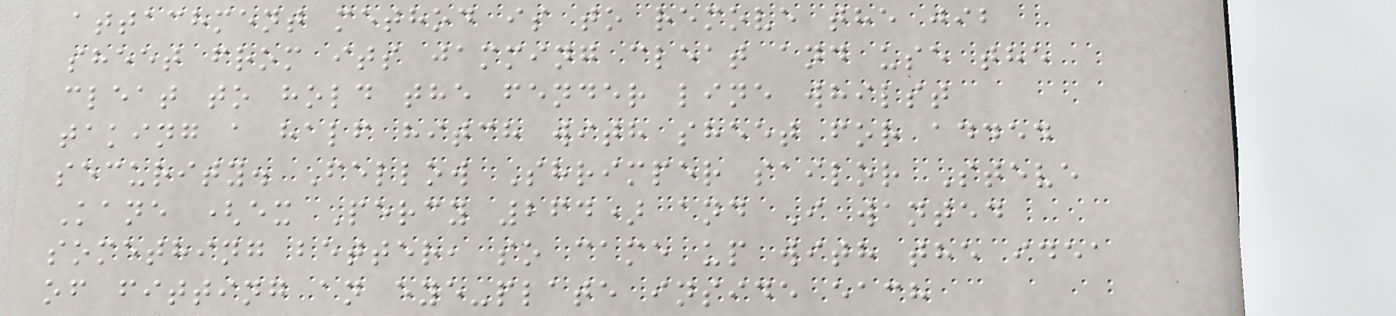attachment method is to remove the jib
sheet from its jamming cleat and use the
cleat to hold the fender line whilst
taking a half hitch with sheet for added
security. Fellow Shrimper sailor Steve
Kane (ex Percy 264) and I wanted
something better, so came up with the idea
of fitting an eye-plate inside each
